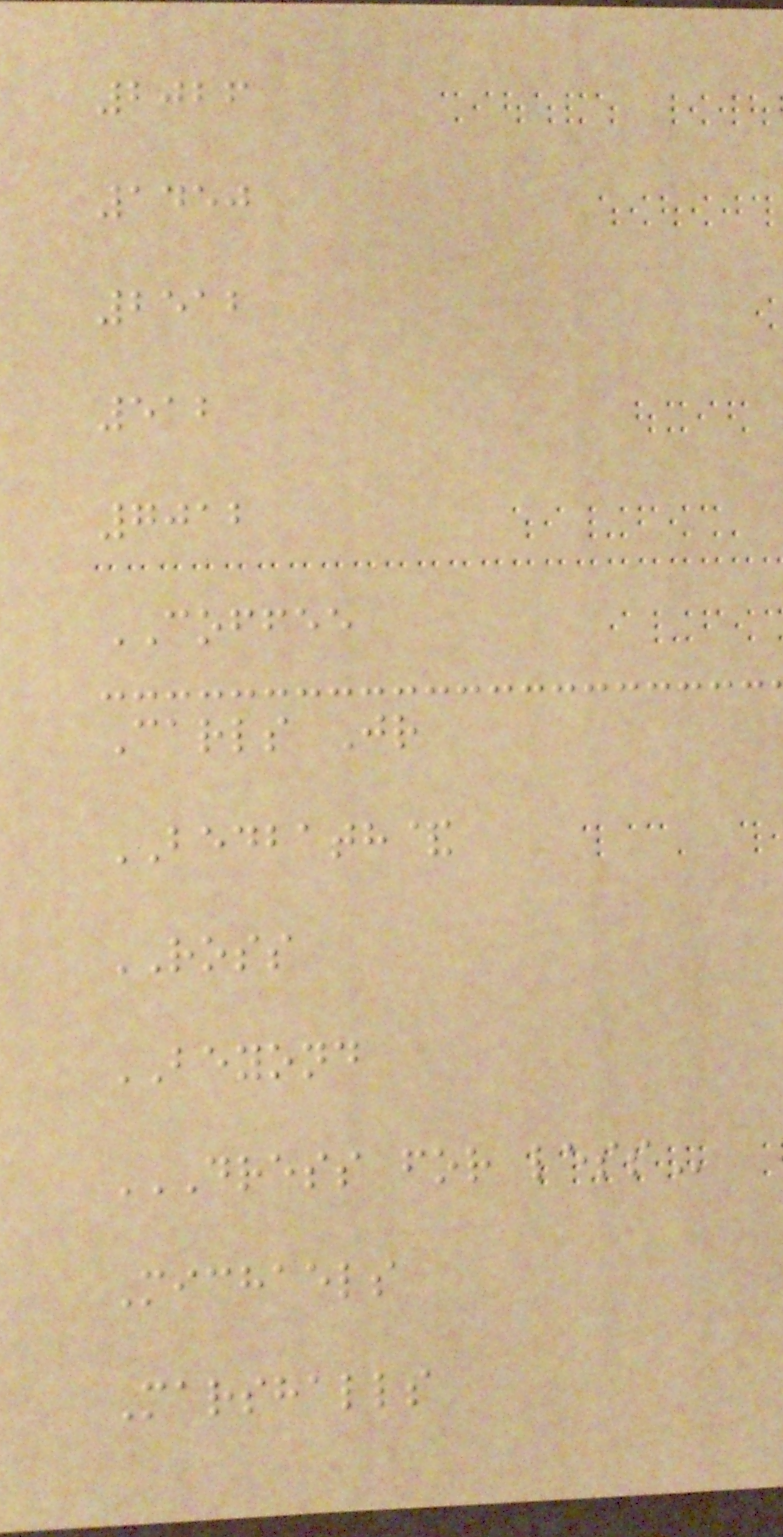2026
1450
2512
512
7012
COFFEE
Carls Jr
BEDBATH&
ROSS
BEYOND
DRESS FOR LESS
Michaels
Marshalls
